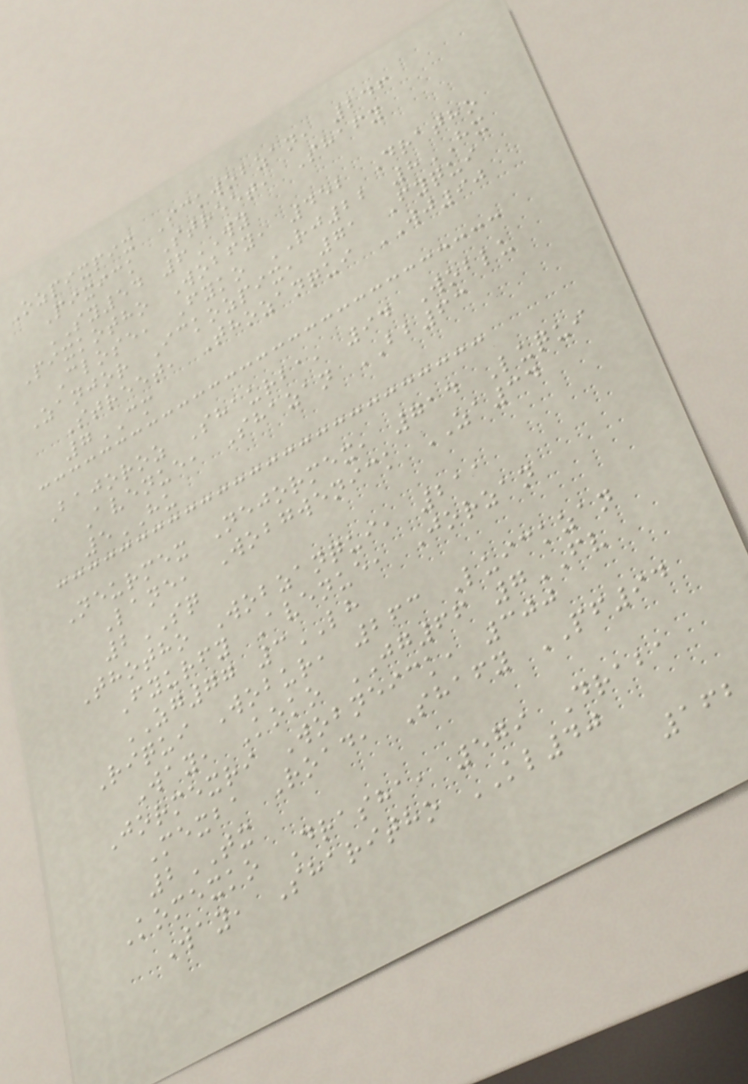Ozpixpix Ickwobzan, 246
Pixick Street, Shafy
SY54 6WY
Pixkotho Wobfy, 452 Dratho
Close, Fyko RJ22 8HX
Zanjor Ickozpix, 71 Fyqui
Street, Thozanqui WJ90
7CM
Bajoroz Shaurba, 94 Woblu
Avenue, Shazan BB63
5HU
Neurmex Nejormex, 714 Luqui
Lane, Wobgwenick ZA34
2SQ
Thotho Wobzanqui, 211
Fyurfy Avenue, Jorzan
ZG77 3LH
Riqui Wobur, 263 Luickzan
Way, Koko JG66 7FV
Jormexri Wobneick, 300
Mexba Road, Shafy PF94
2TX
Komexko Drasha, 579 Draba
Way, Sharitho KL40
162
